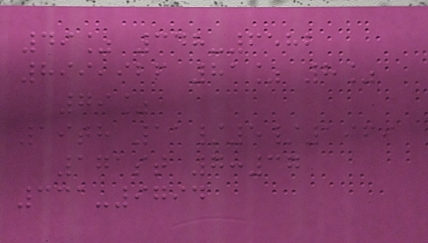49% 348-6582
899,926 81% 8%
79%
19th 11/5/1969
171st 7:37
331-9794
